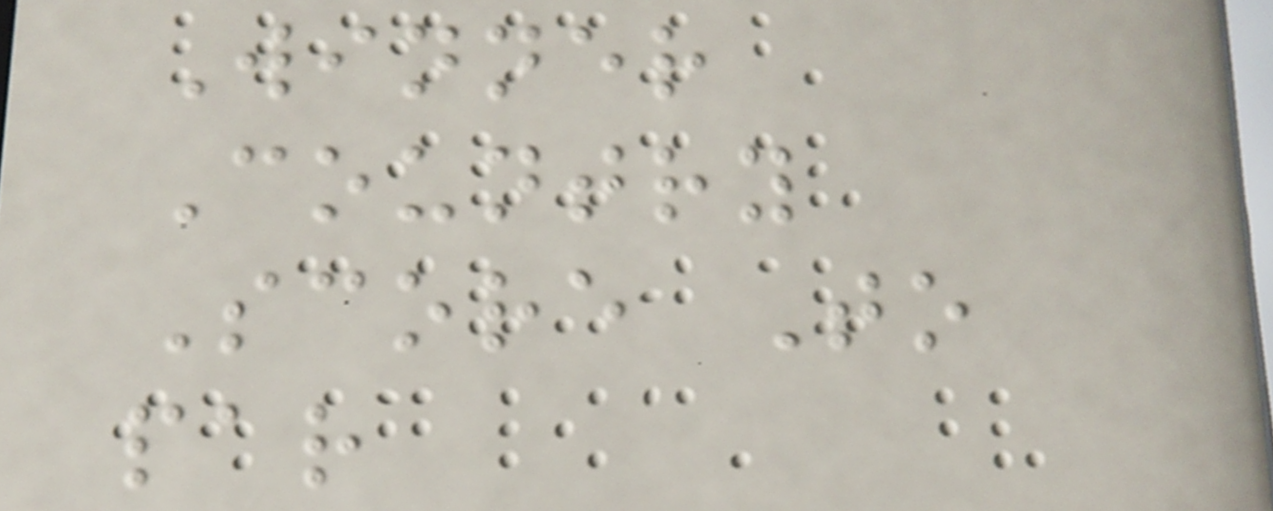Winner
Country
Score To
par
